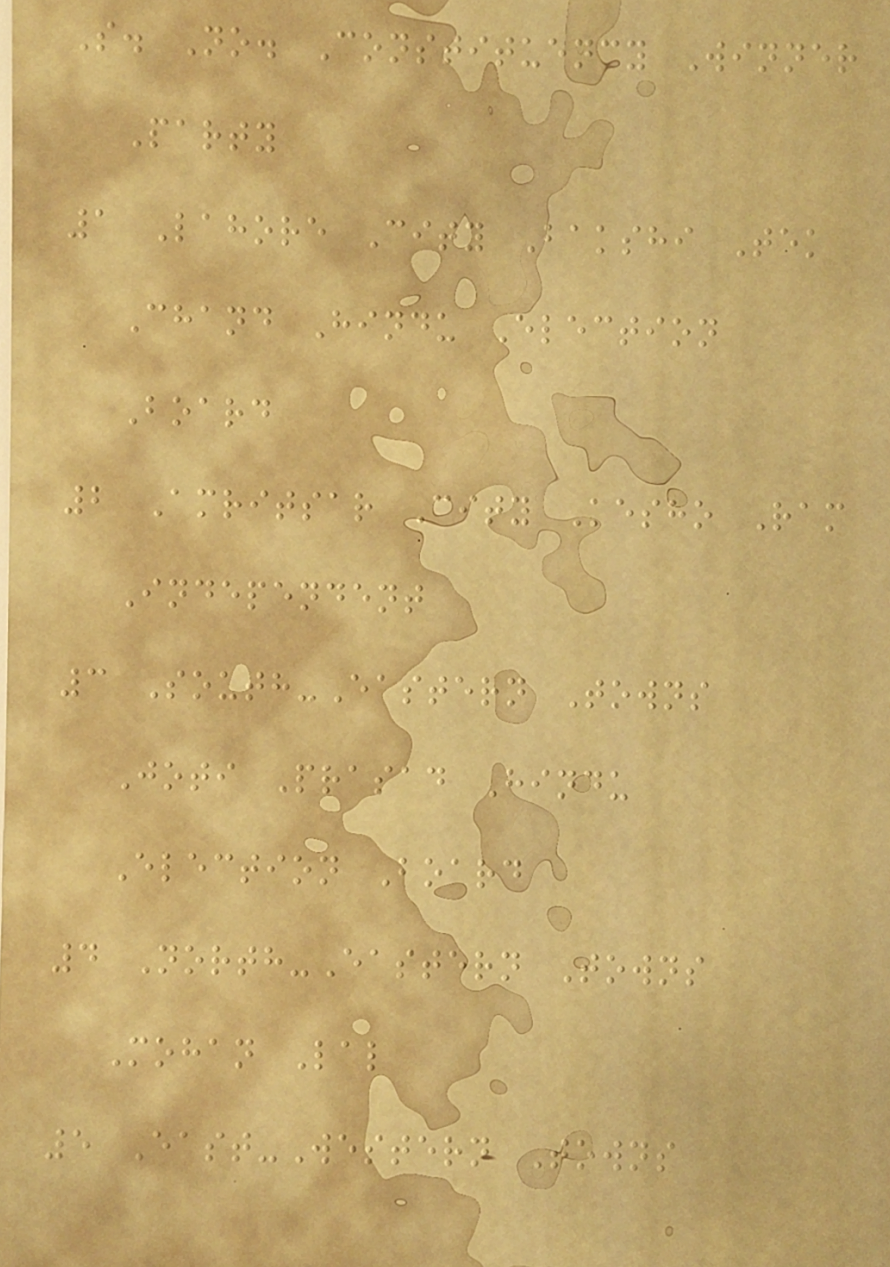S. No. Constituency Winner
Party
1 Lahore City Bakshi Tek
Chand Hindu Election
Board
2 Amritsar City Kesho Ram
Independent
3 South-Eastern Towns
Joti Prasad Hindu
Election Board
4 North-Eastern Towns
Mohan Lal
5 East-Western Towns
